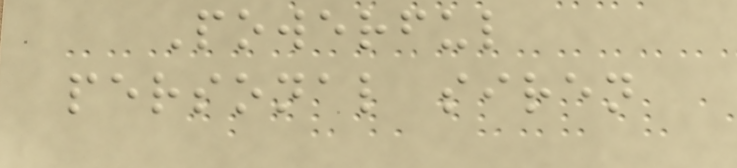Powerful
personal siren
